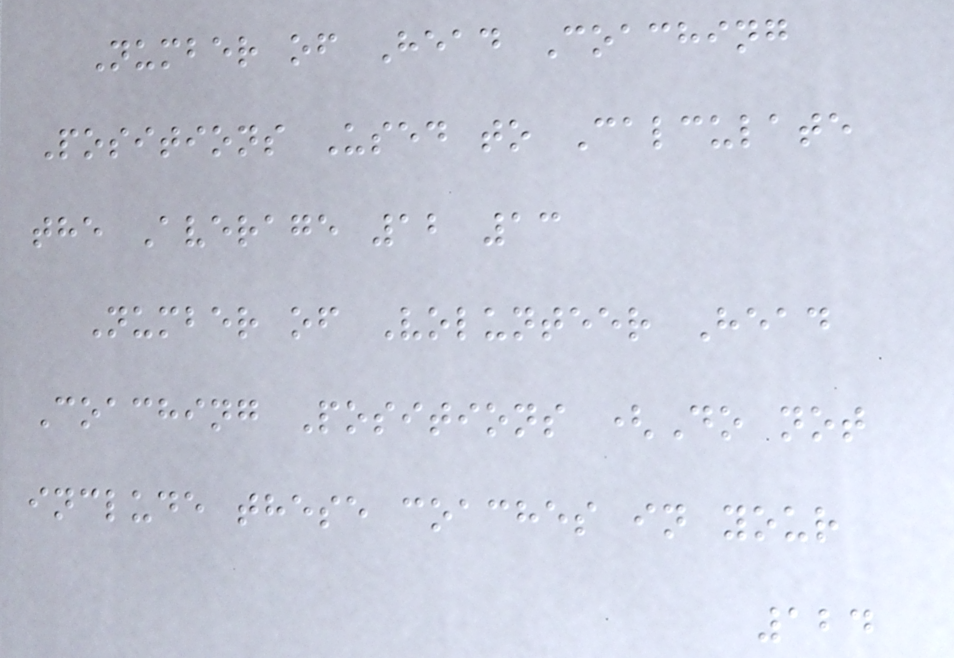Number of Head Coaching
Positions Used to Calculate
the Average 12 13
Number of Volunteer Head
Coaching Positions (Do not
include these coaches in your
124
